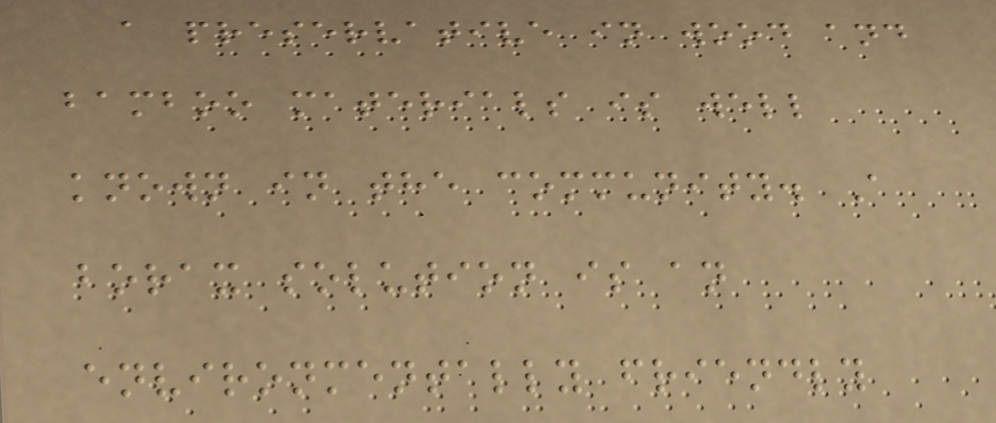a preservative in wood and
bamboo materials is well
known in the community. A
borax solution is an
environmentally friendly
